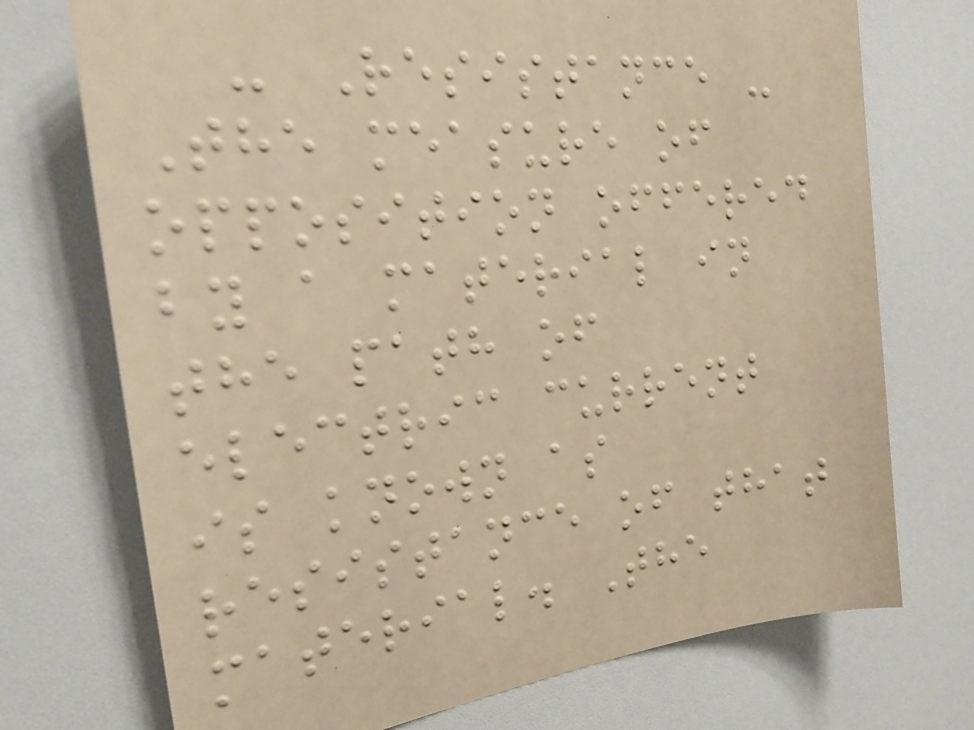- Resistance -
The measure of
opposition offered
by a material in
the path of
electric current
is known as
resistance of that
material. The
